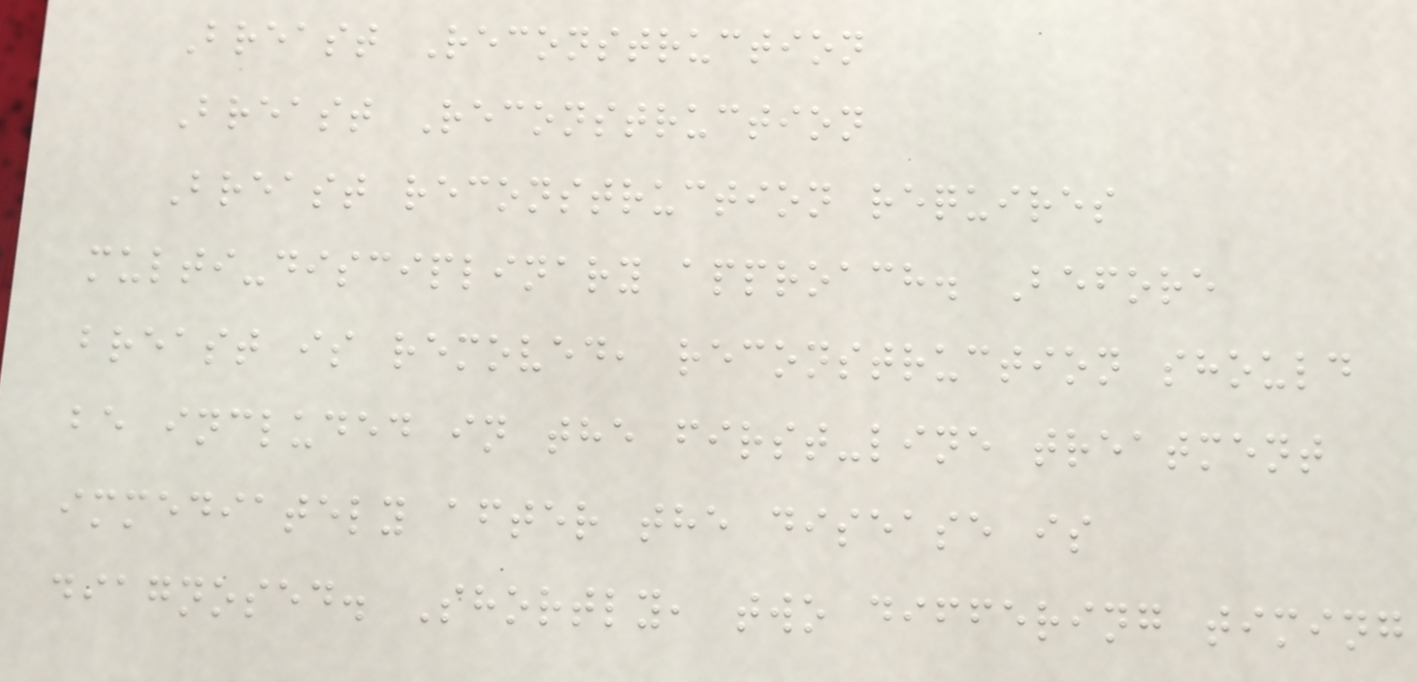Breast Reconstruction
Breast Reconstruction
Breast reconstruction requires
multi-disciplinary approach. Before
breast is removed, reconstruction should
be included in the first-line treatment
immediately after the disease is
diagnosed. Shortly, two differing timing
